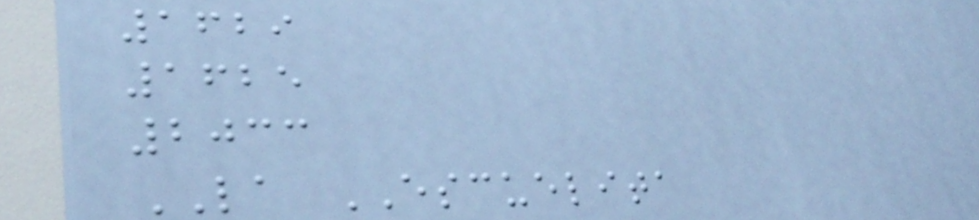1629
1625
2033
LA ESCUELITA
